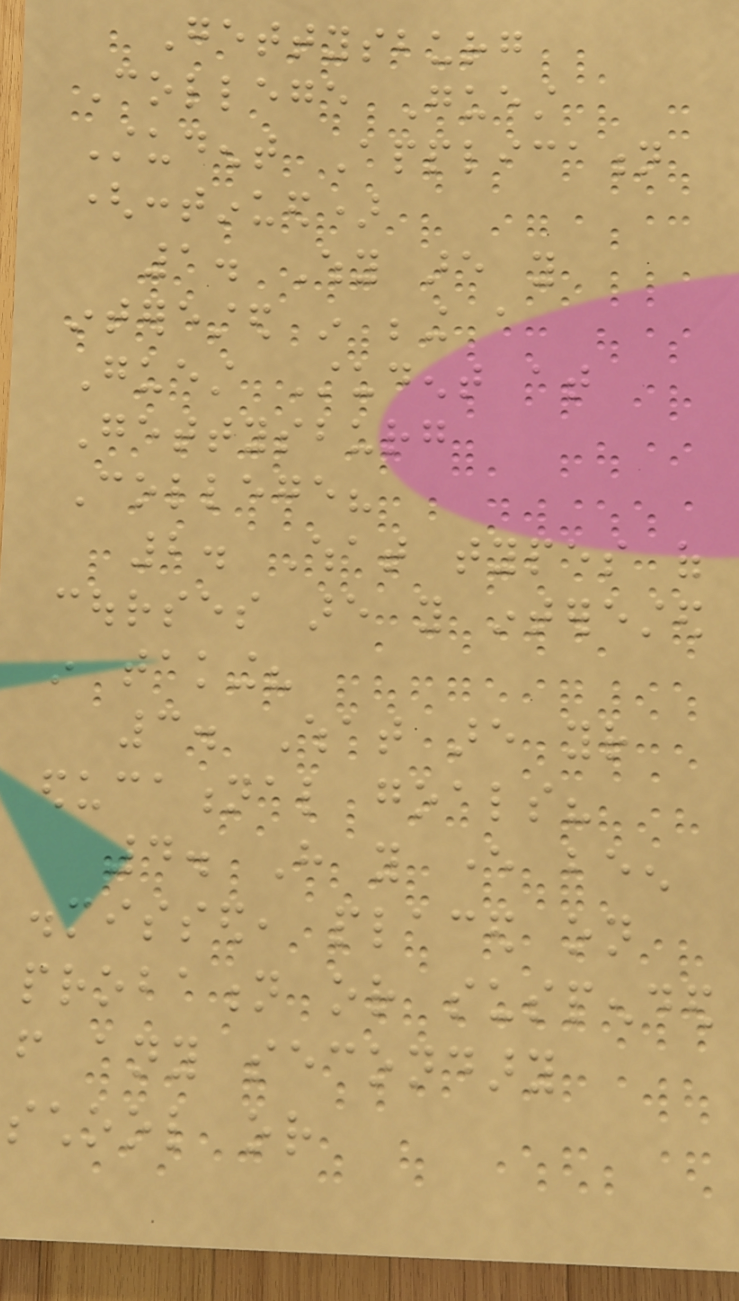Gettysburg
College Guest
Student Application
(continued)
1. Why are you
interested in being a
Guest Student at
Gettysburg
College?
2. What types of
courses are you interested
in taking?
3. What are your
educational goals?
4. Have you ever been
dismissed, placed on
probation or suspended
from any secondary
school or
